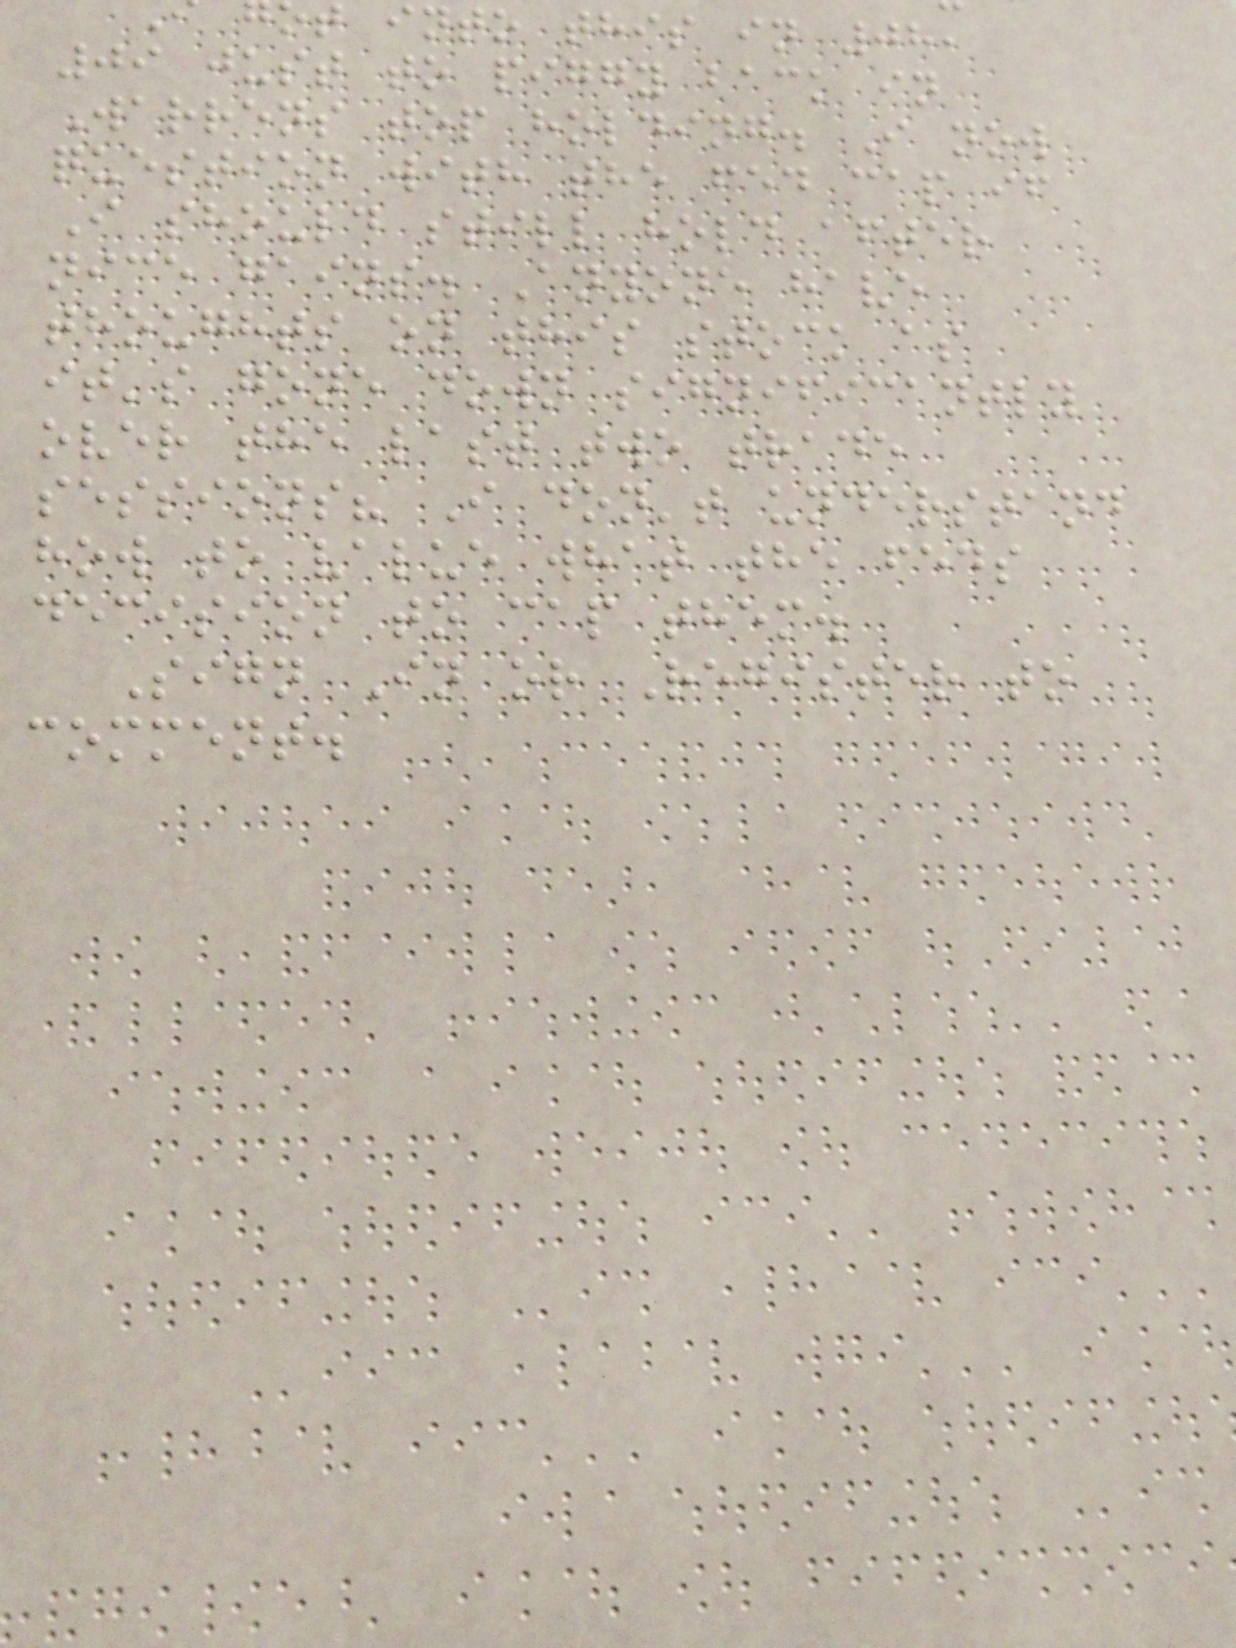t into this in 08,
09 just to piggy back in
Warrens top holding. I now
question with the fed cap if
I should still hold after
nice gains. Anyone have
thoughts on this stock as
it's gone down significantly
over the last two trade
sessions? I don't understand
how to value what the feds
decision to cap them.
Sign In or Register to
comment.
